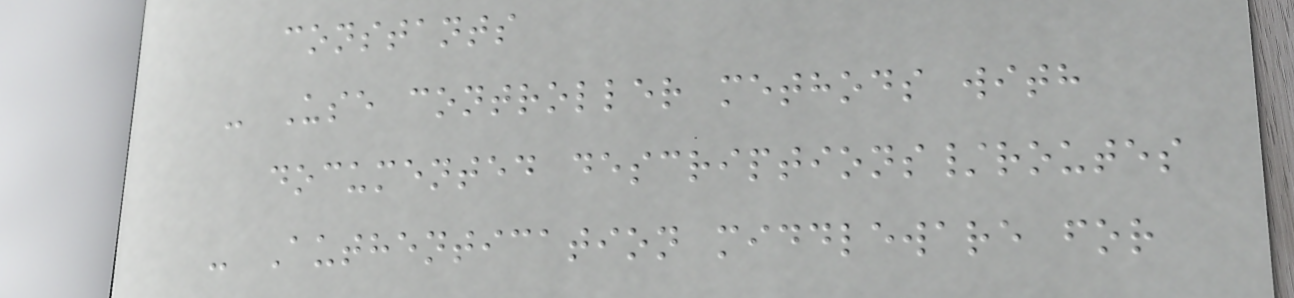constants
- Use controller methods with
documented descriptions/routes
- Authentication middleware for
